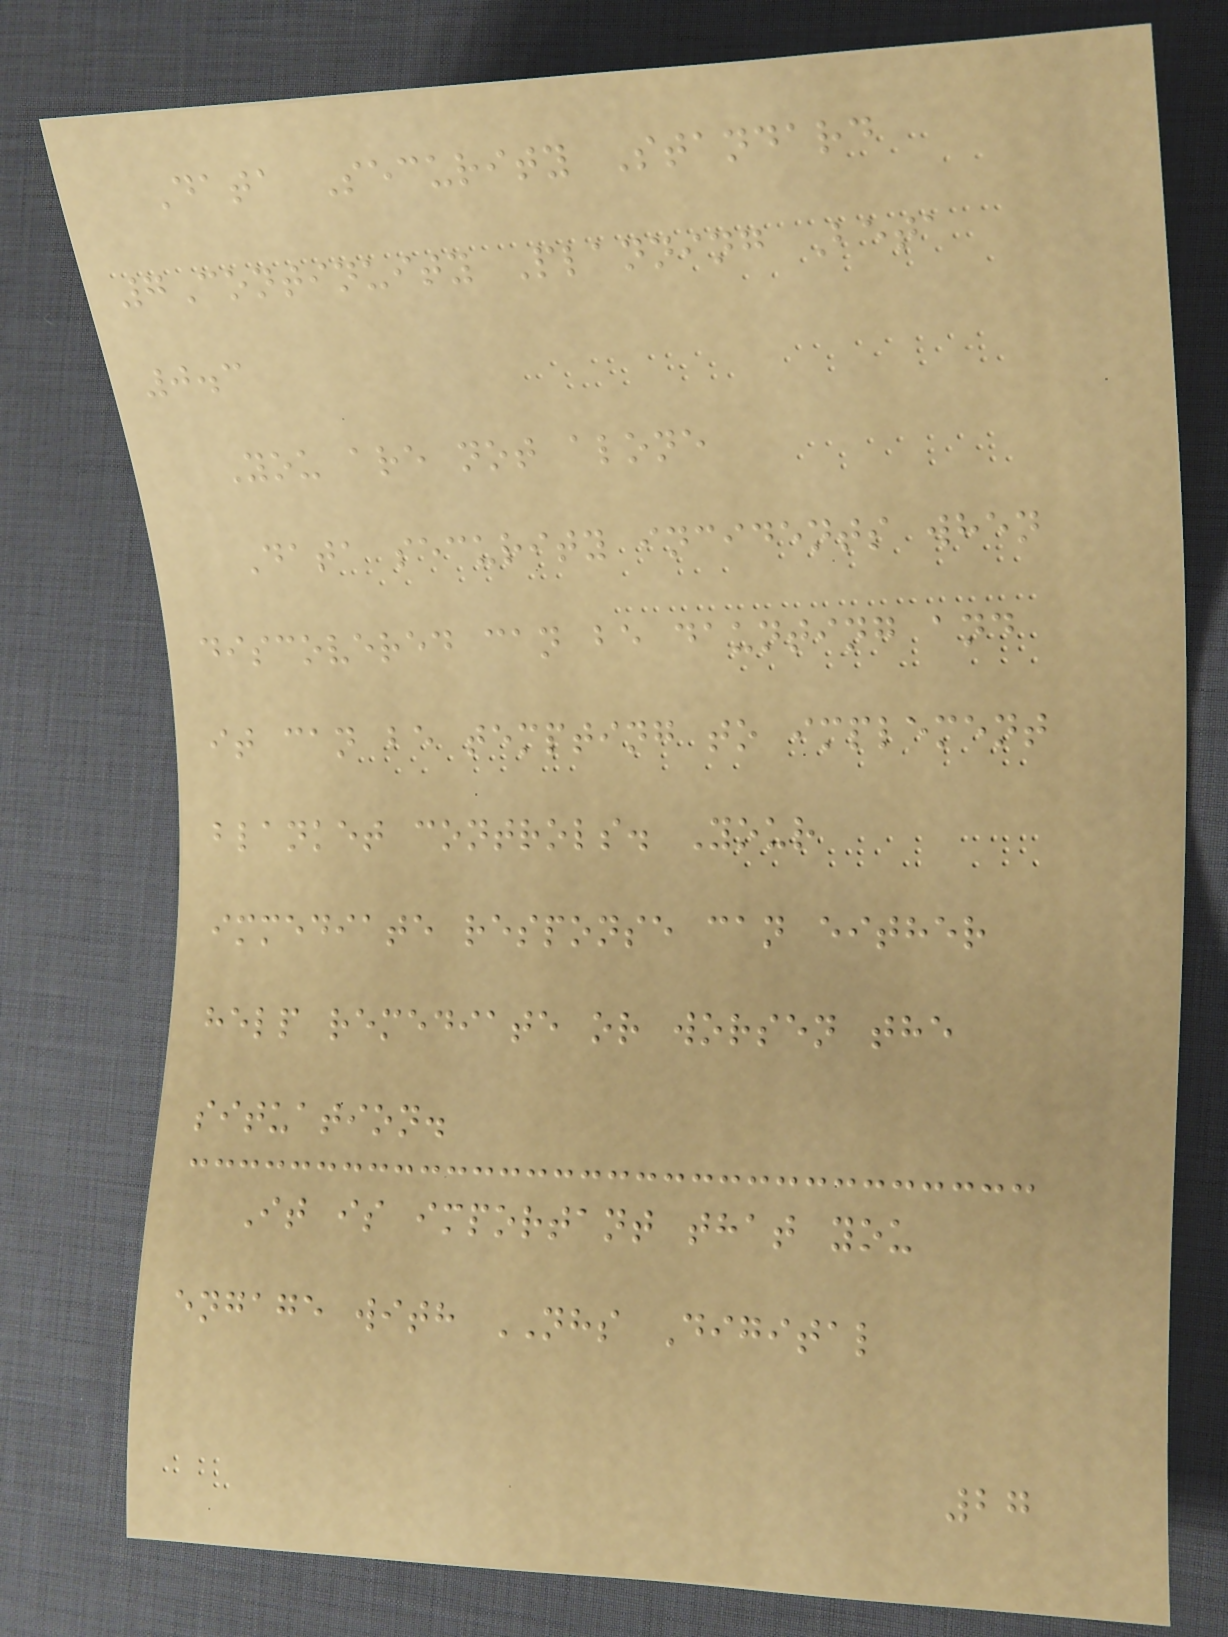Data Security Standard
7Continuity Planning Beta
0.3
You are not alone
Data security incidents when
discovered can be daunting and
it can be tempting to implement
blanket controls. Your
immediate response can either
help remediate or worsen the
situation.
It is important that you
engage with NHS Digital
27
